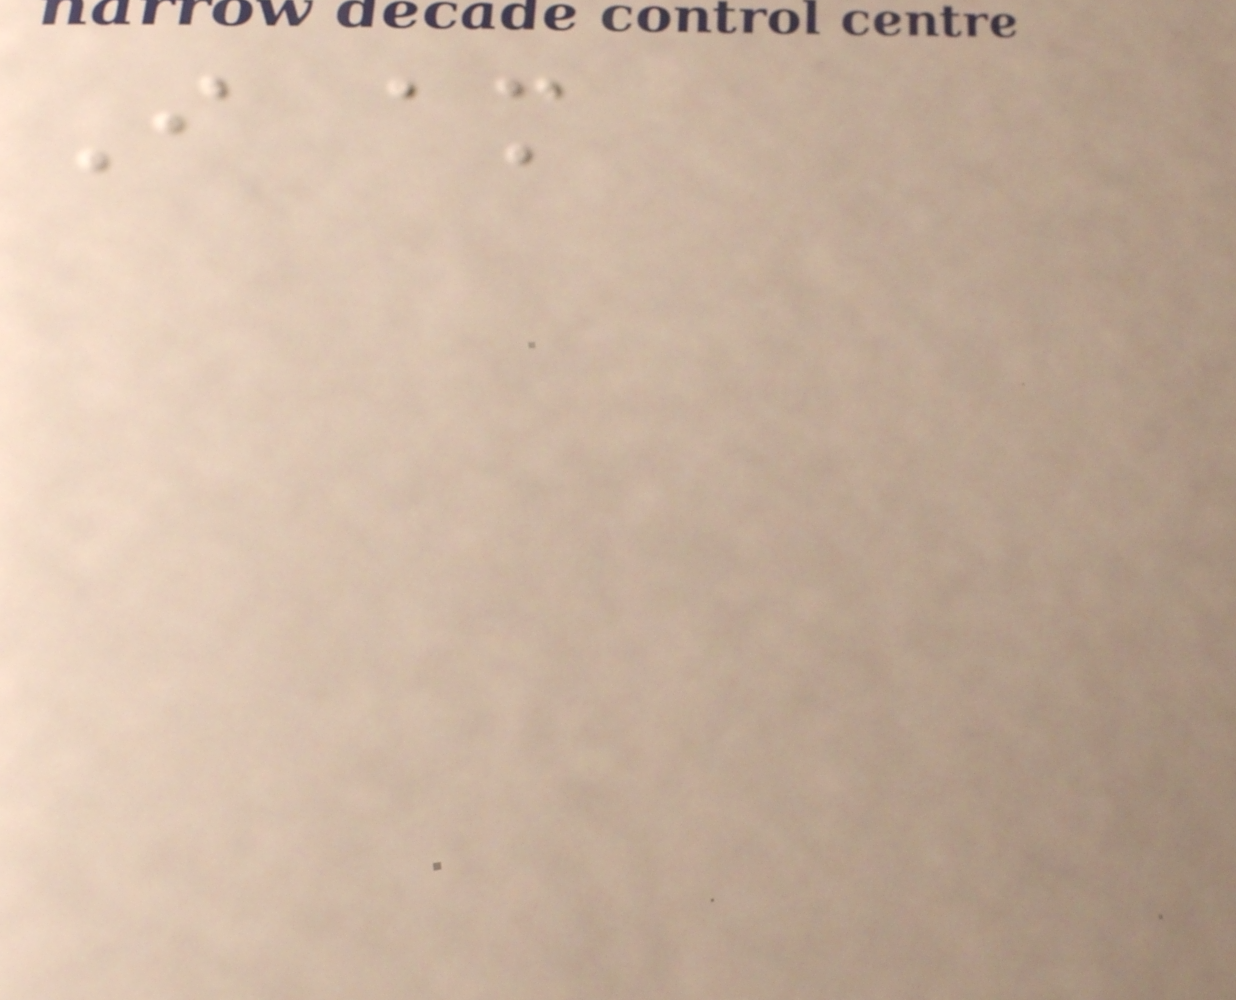I am
